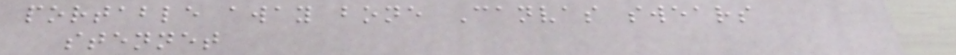portable away bone Canvas swears
stennet
